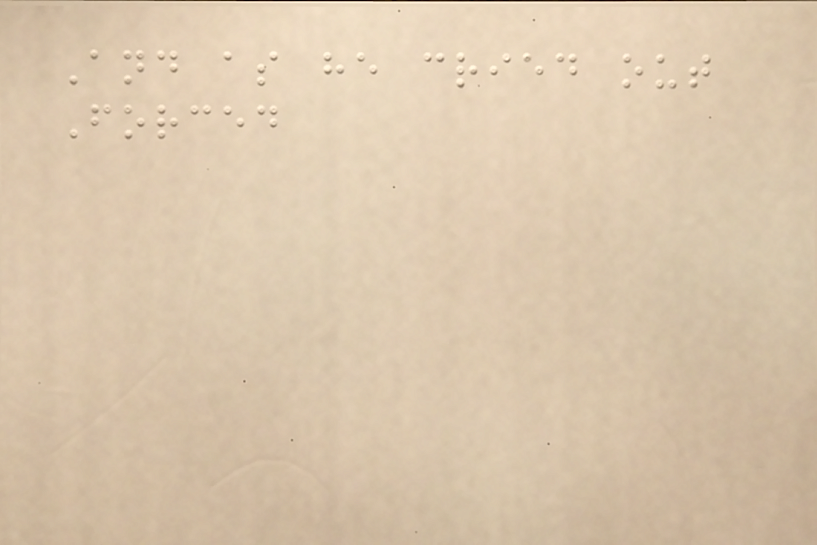And as he cried out
Forced
